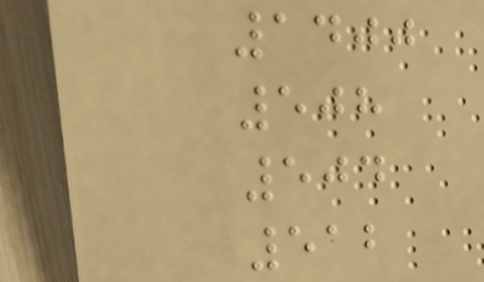1400
508
504
512
